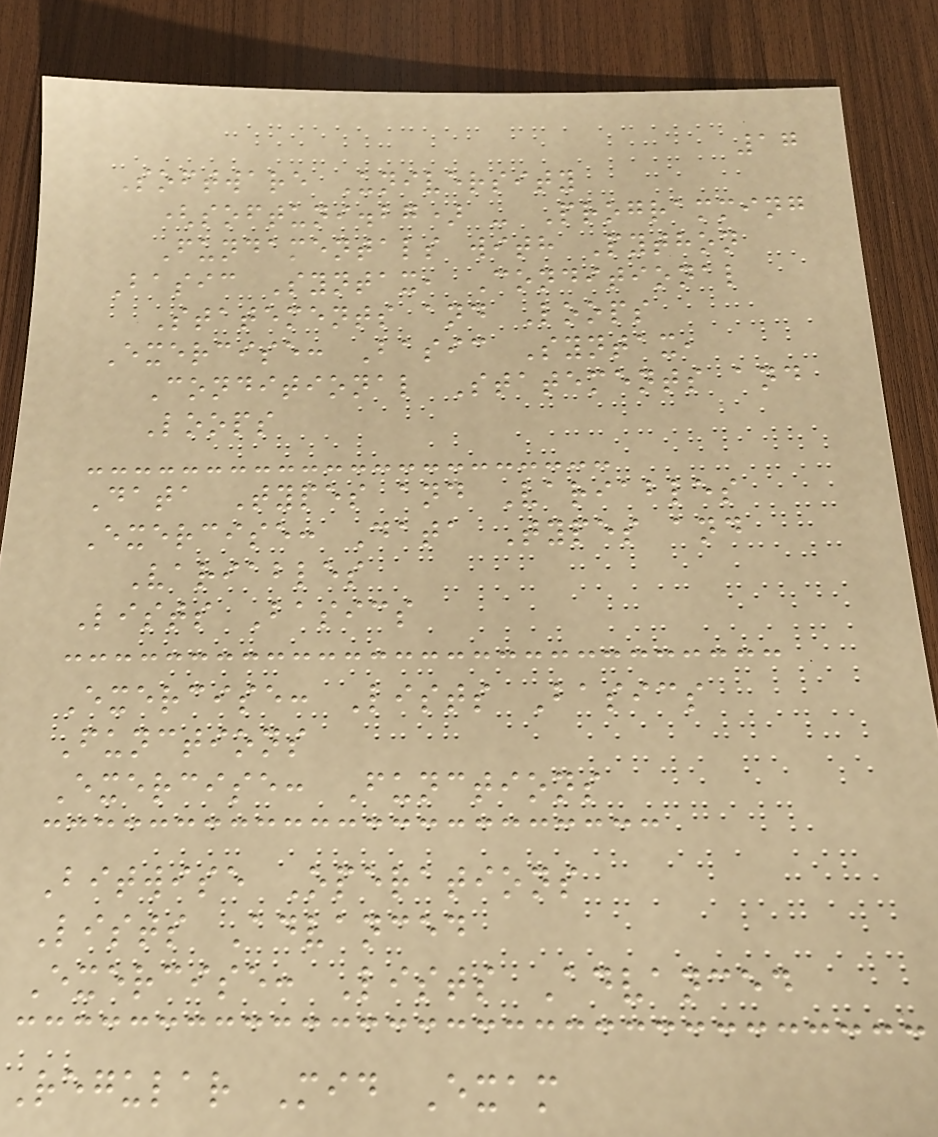17
Software University
(softuni.bg) - Programming
Fundamentals with Python
Basic Syntax, Conditional
Statements and Loops
Exercise: Basic Syntax,
Conditional Statements and
Loops
Data Types and Variables
Exercise: Data Types and
Variables
Lists Basics
Exercise: Lists Basics
Functions
Exercise: Functions
Bitwise Operations
Lists Advanced
Exercise: Lists Advanced
Regular Mid Exam
